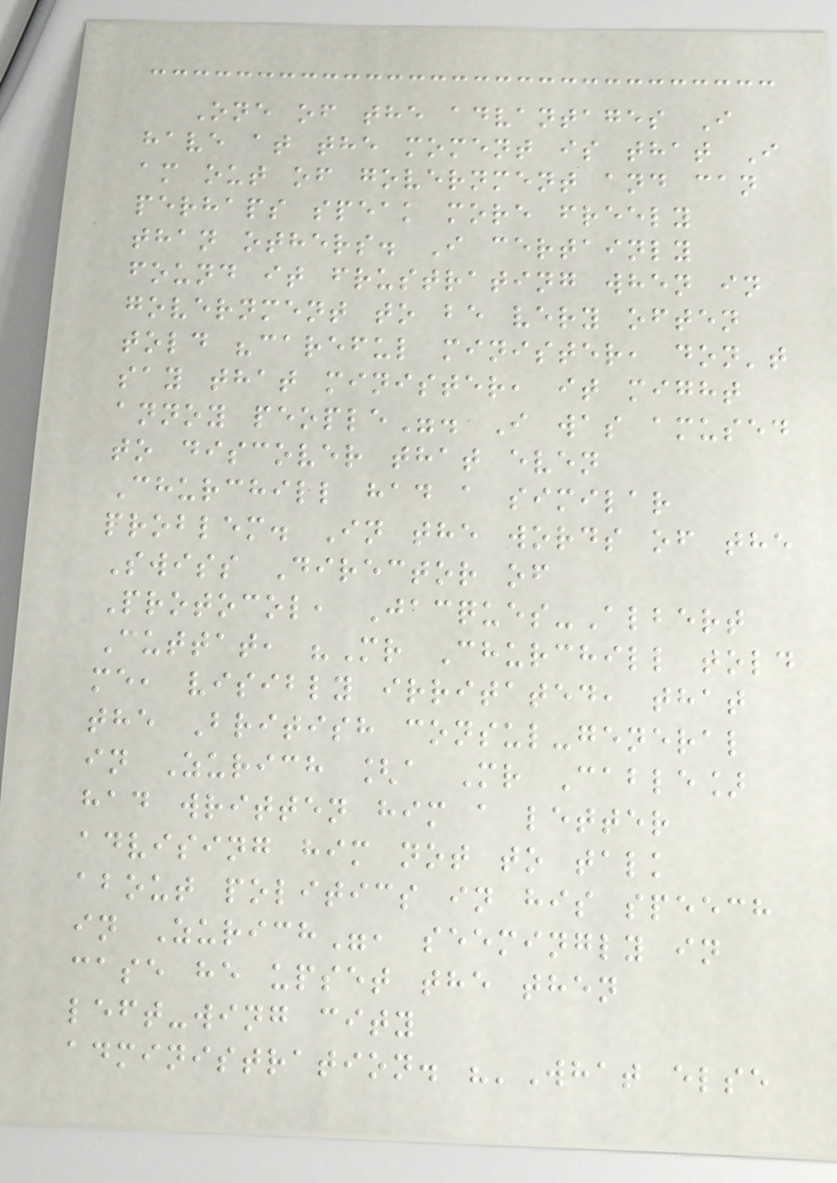One of the advantages I
have at the moment is that I
am out of government and can
perhaps speak more freely
than others. I certainly
found it frustrating when in
government to be very often
told "careful minister, don't
say that minister, it might
annoy people". I was amused
to discover that even
Churchill had a similar
problem. In the words of the
Swiss Director of
Protocol, Jacques-Albert
Cuttat, "Mr Churchill told
me, visibly irritated, that
the British consul-general
in Zurich [a Mr Cable]
had written him a letter
advising him not to talk
about politics in his speech
in Zurich", seemingly in
case he upset the then
left-wing city
administration. "'What else
